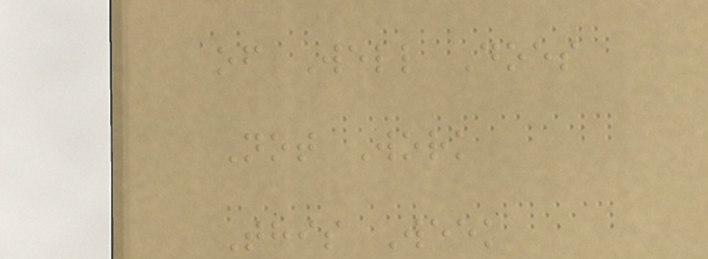of Well Does
Not Work
This Week
